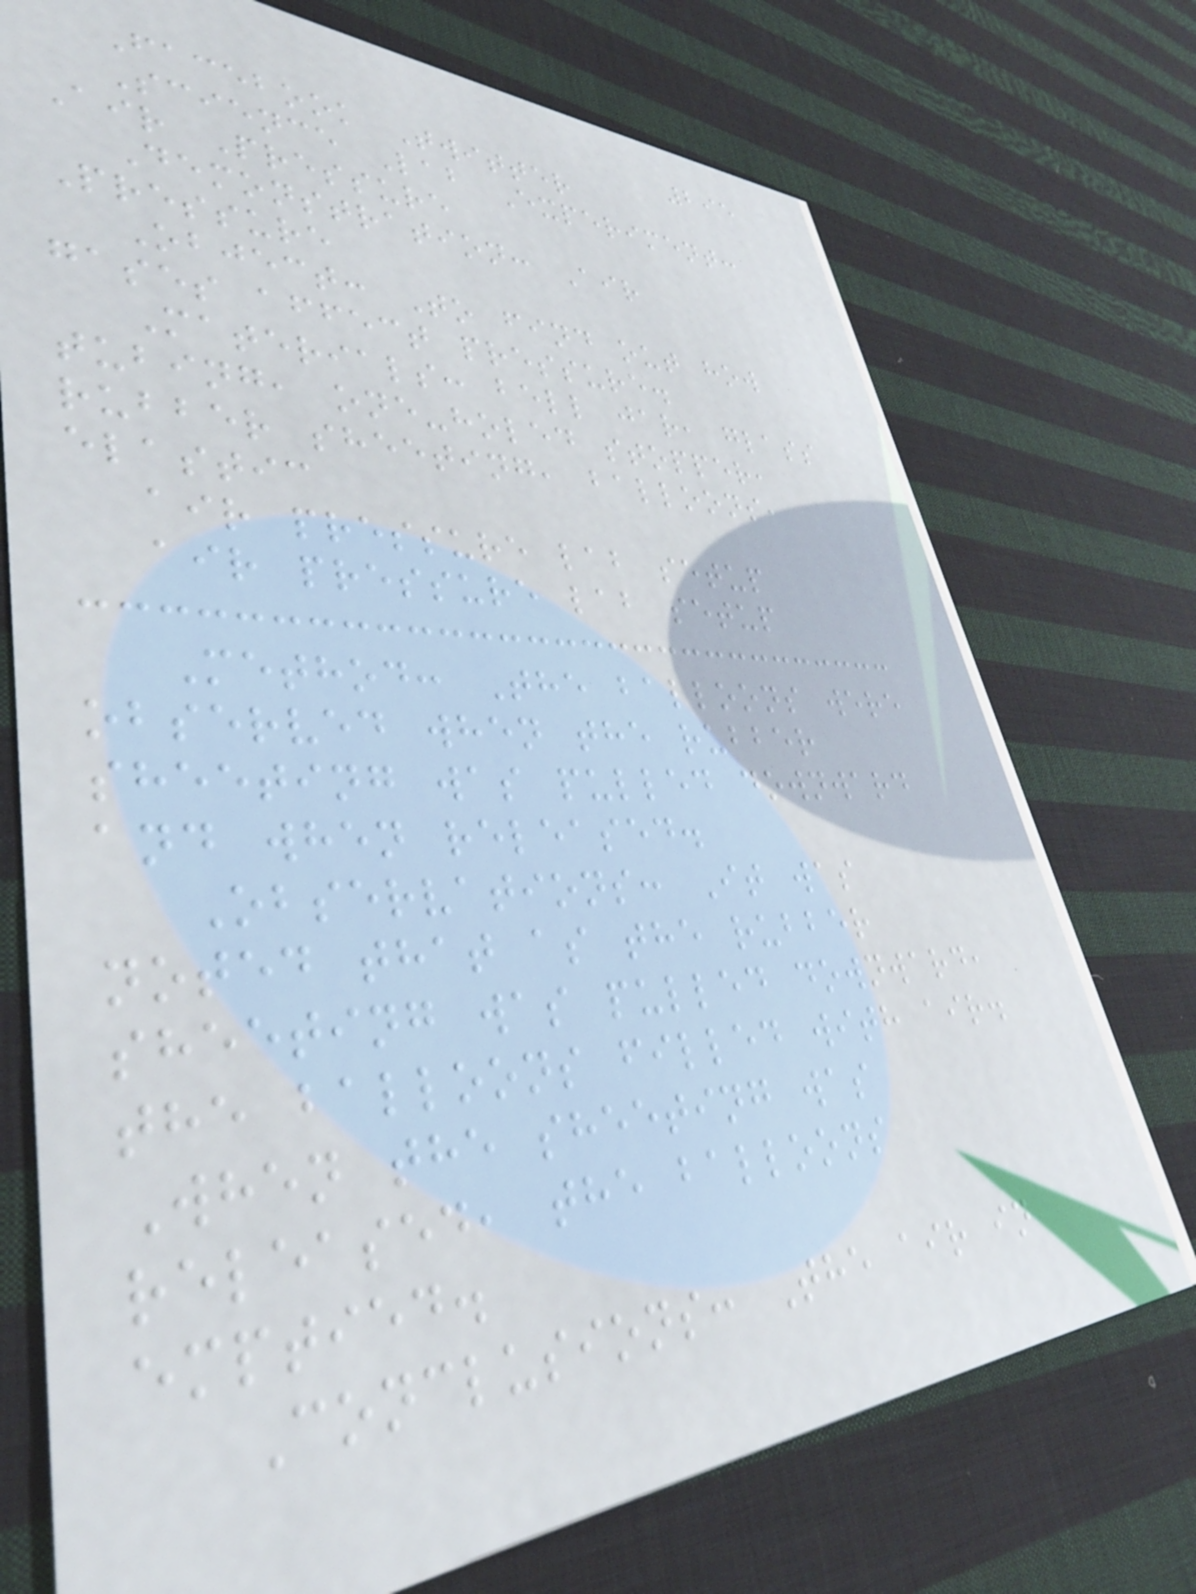295
Facebook Twitter
Science Lab Experiment:
Air Pressure
Demonstration: Air
Pressure
Object: To find out how
gases affect pressure.
Materials: bell jar, glass
tubing, one-holed stopper,
rubber sheeting, balloons,
elastic
air pressure lab setup
air pressure lab setup
Method: The balloons were
observed when the rubber
sheeting was pulled downward
and when released.
Observations: It was
noted that as the rubber
sheeting was pulled downward,
the balloons filled with air.
When the sheeting was
released, the balloons
emptied.
Conclusions: The air in
